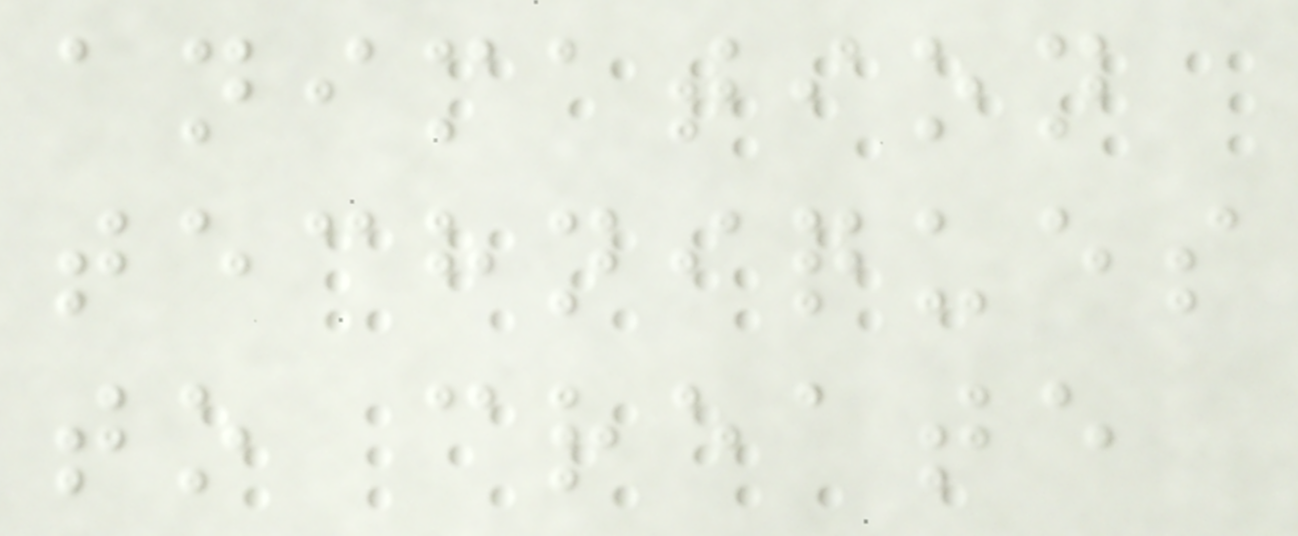animation
techniques
to create
